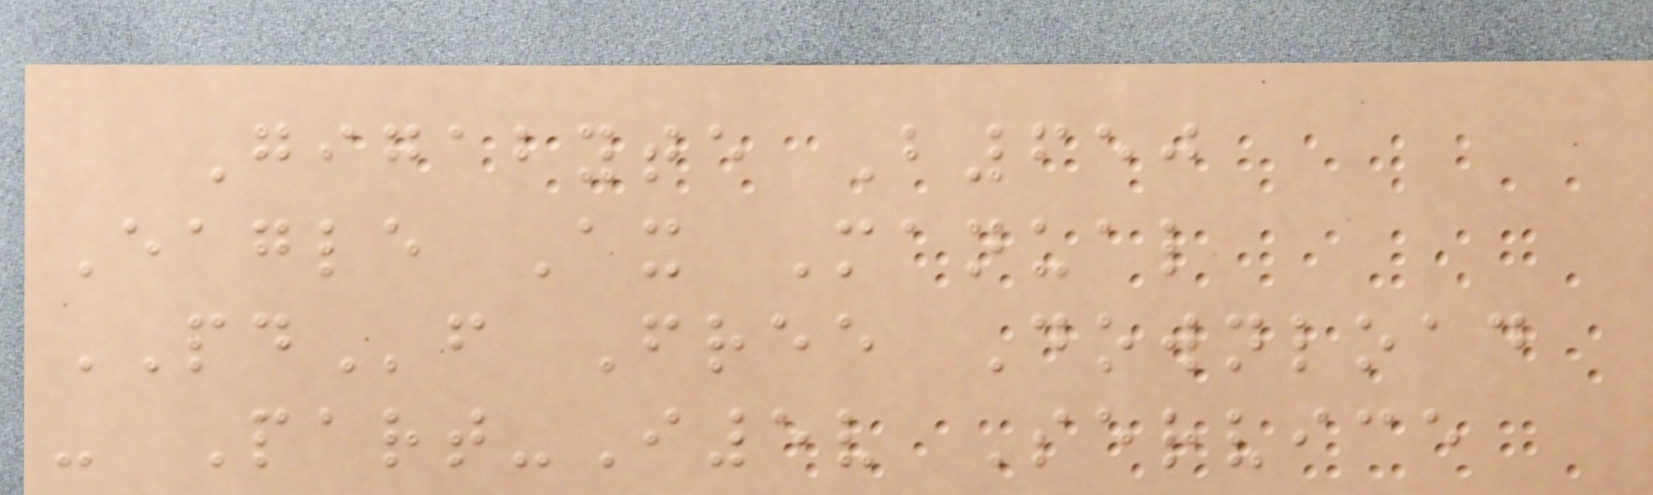Gigabyte B650
Eagle Ax Manual
PDf Free Download
- Part-I5v Service
